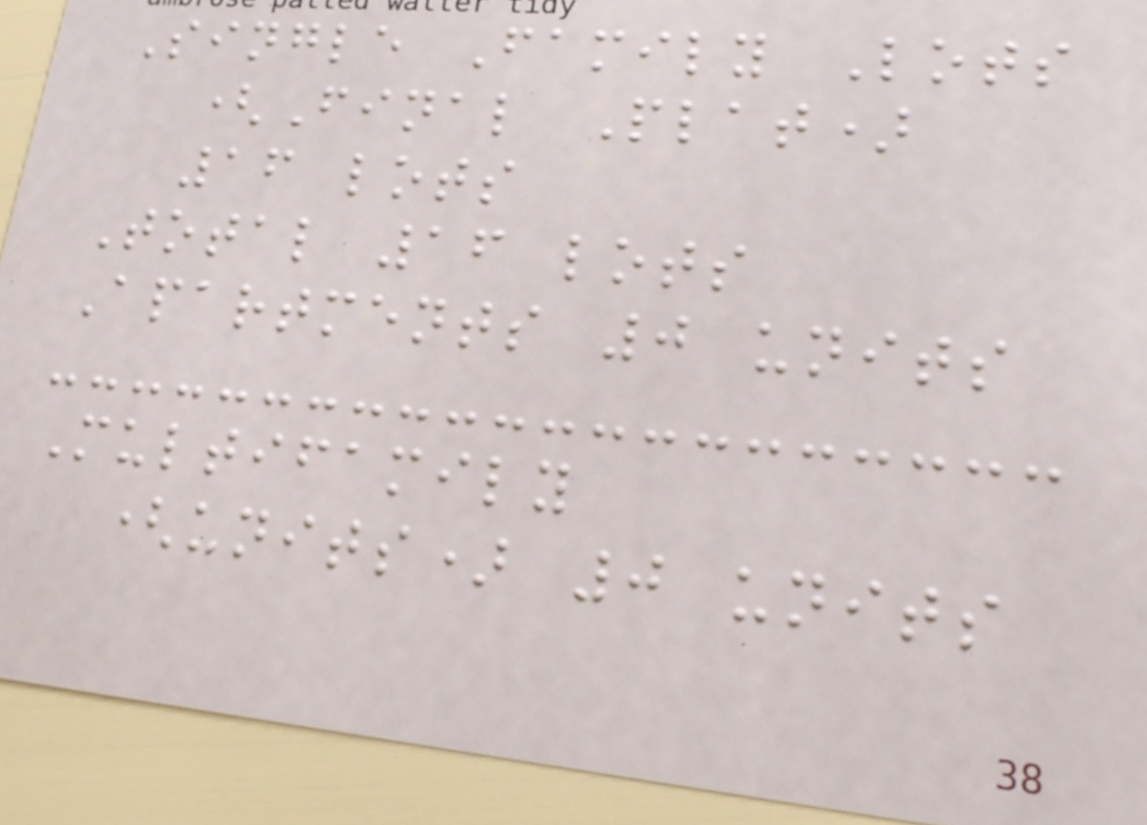Single Family Lots
(Final Plat)
16 lots
Total 16 lots
Apartments 0 units
Multifamily
(units) 0 units
